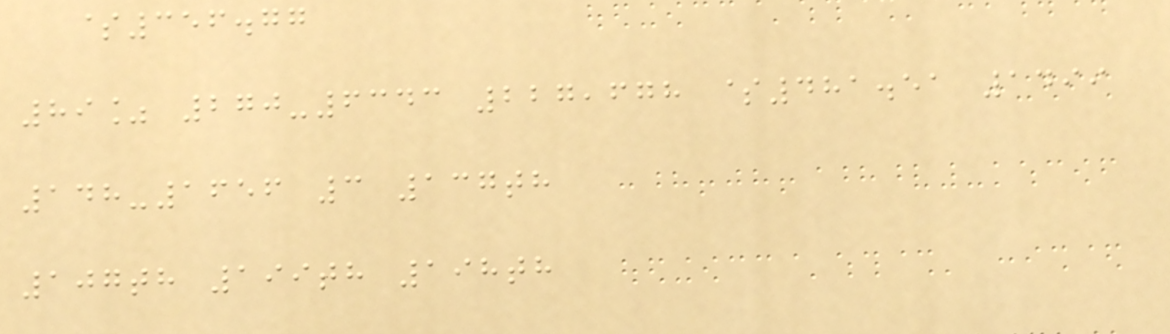$356.77
89% 270-6343 227,678 $481.51 1499
148-1656 3 137th
107th 199th 198th
